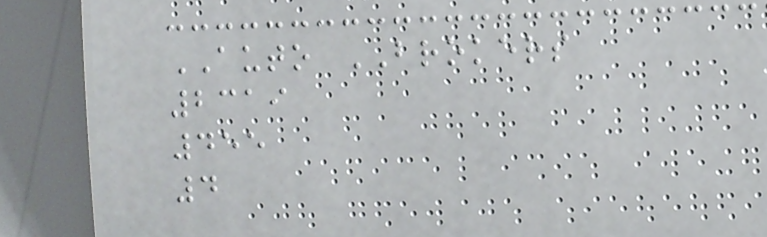AUTO BROKERS
2319
455
4
